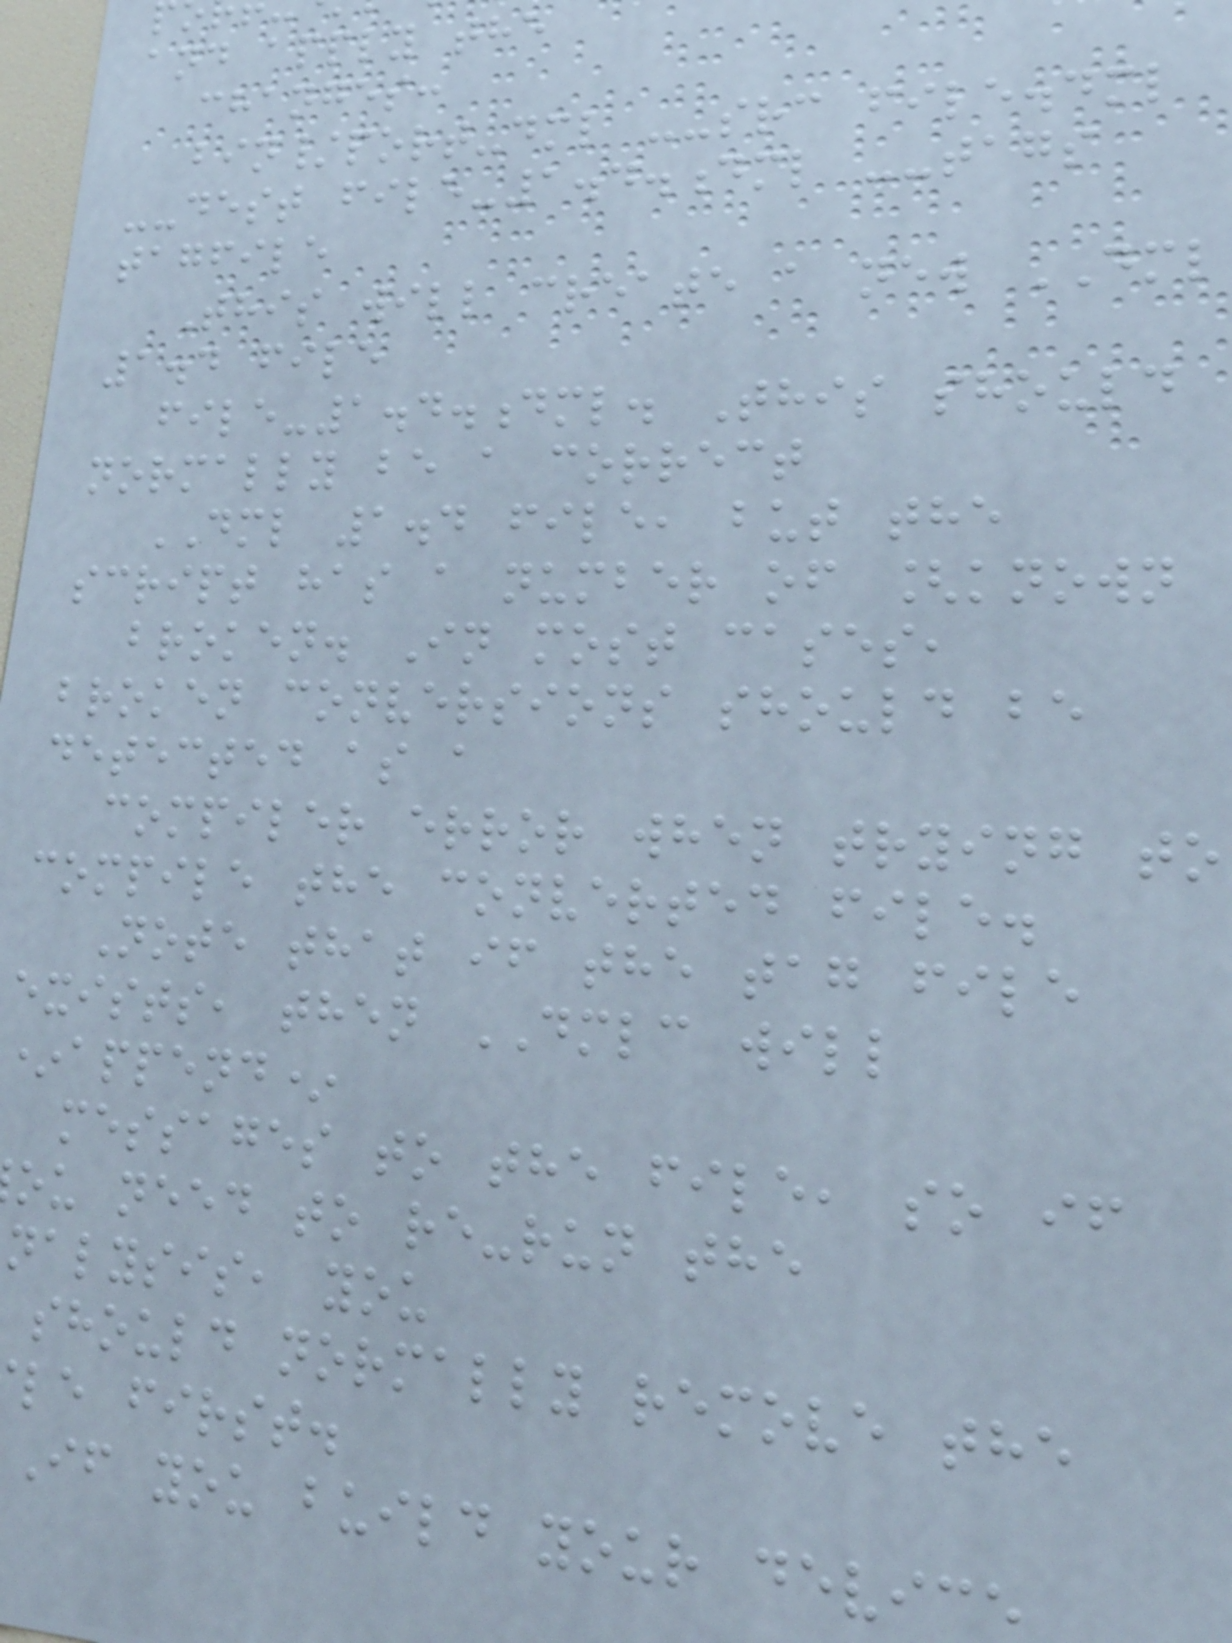and apply the
changes:
bin/port-dml --src file.dml
--dest file-1.4.dml --tags
tagfile
This will create a new DML
1.4 file
file-1.4.dml. This should
normally be a correct
DML 1.4 file, but the
script has a number of [known
broken. In most cases,
broken conversions should be
detected as a
compiler error when trying to
compile the converted file.
Note that if the tag file
exists, then DMLC will
*append*
messages to the file, so if
ou need to re-run the
nalysis, you
should normally remove the
le first.
If you build your devic
